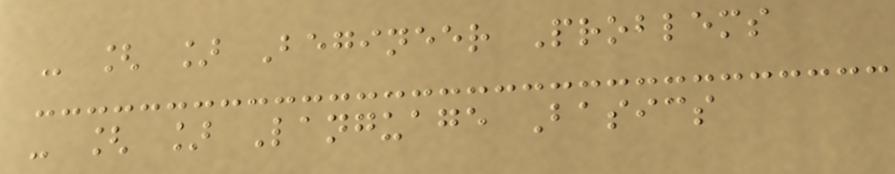- [ ] Begineer Problems
- [ ] Language Basics
